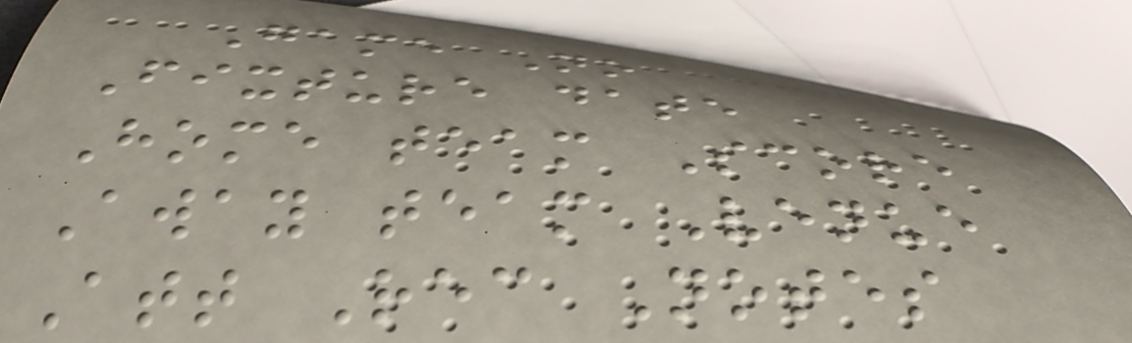Game No
Fixture date
Home team Score
Away team Venue
Att Rec Notes
